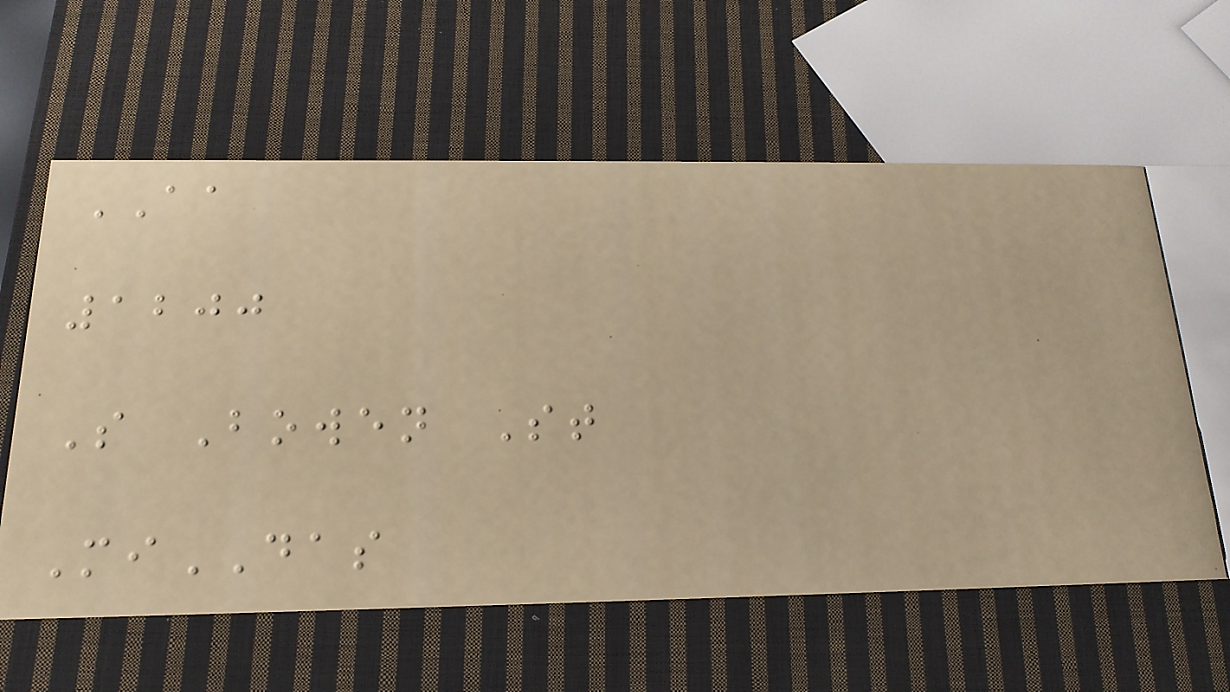AA
1200
S Bowen St
MiDAS
